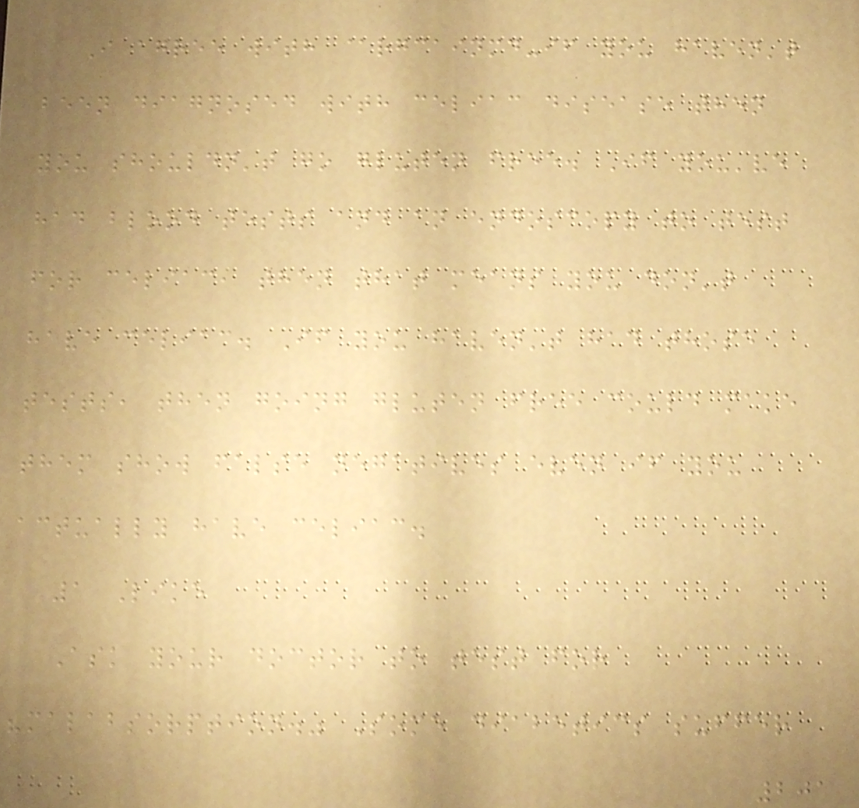I agree with @rgcainmd-if you haven't
been diagnosed with celiac disease then
you shouldn't go gluten free. If you've
had blood tests and an endoscopy to test
for celiac, then that means you don't
have celiac. If you haven't had those
tests, then going gluten free could make
them show false negatives even if you
actually have celiac.
1 Like
Ask your doctor to test for
"malabsorption." Some diabetics suffer
201
